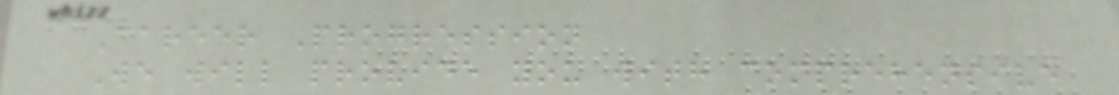Career Progression
We will provide you with comprehensive
